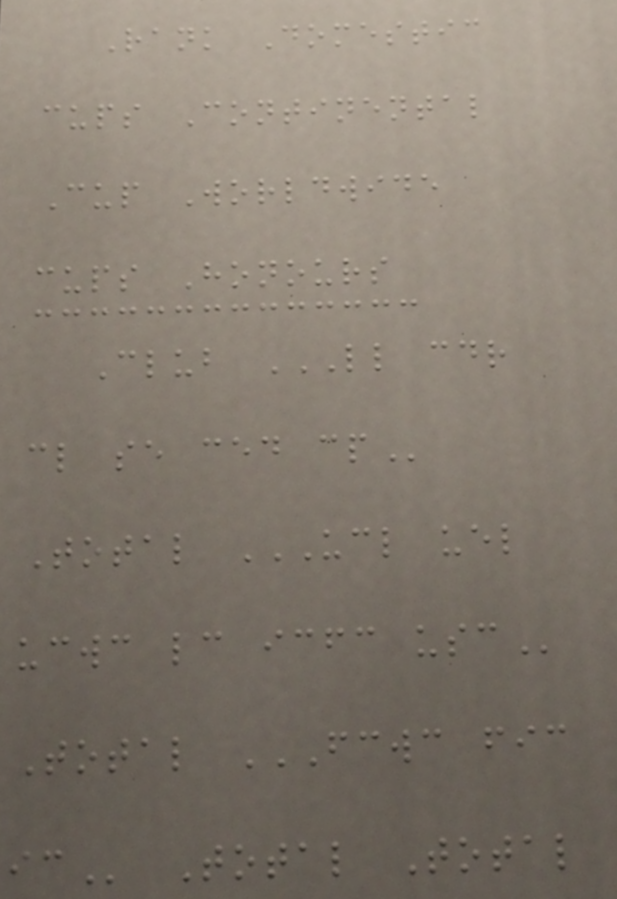Rank Domestic
cups Continental
Cup Worldwide
cups Honours
Club LL CDR
CL SE CED CP
Total UCL UEL
UCWC LC ICFC USC
Total FCWC FIC
IC Total Total
